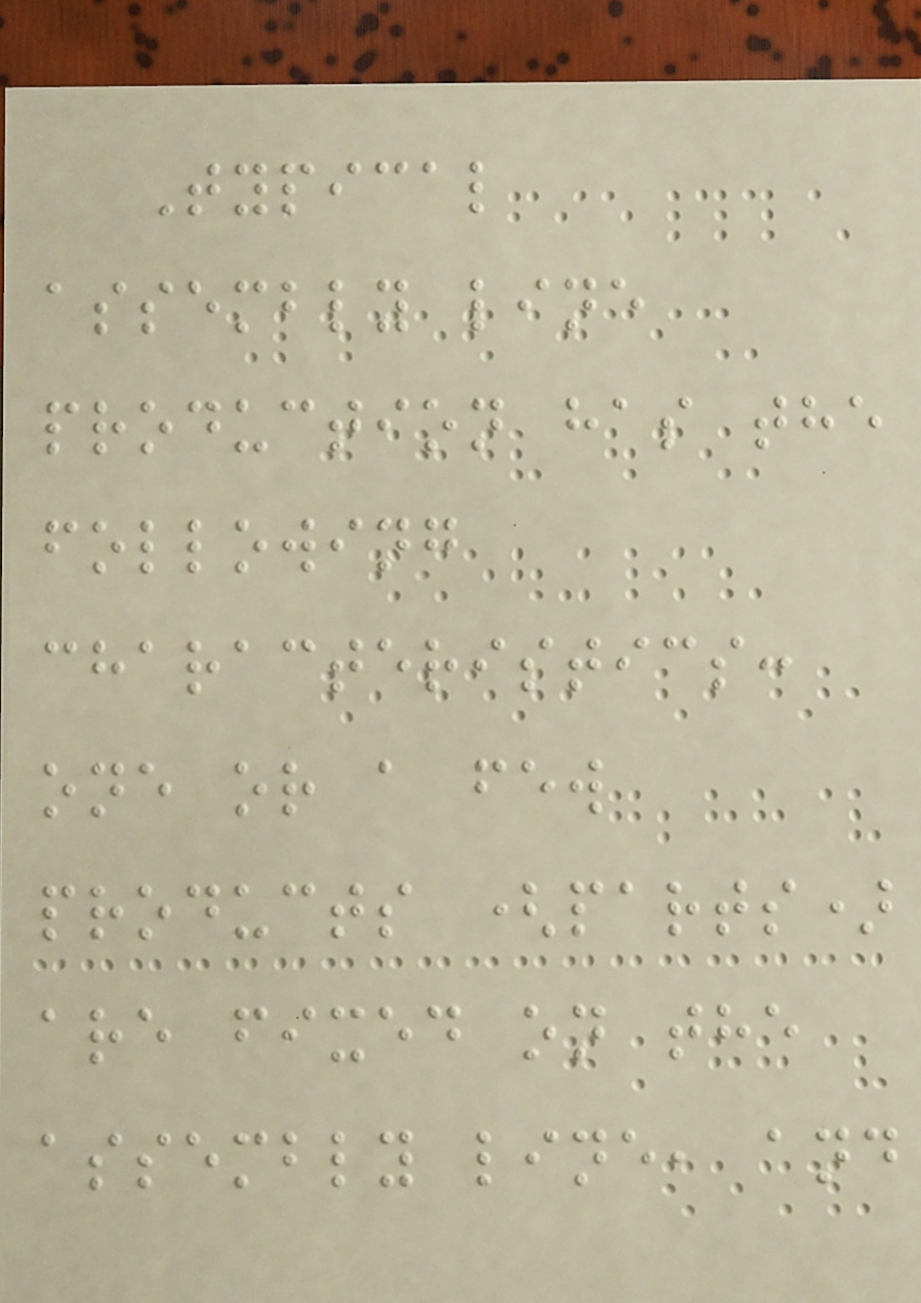Typical
assembly line
production has the
following
characteristics:
one or a few
products (parts)
are fixed on the
assembly line, and
